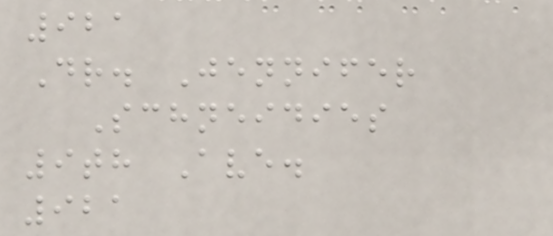921
Dr. Jennifer
Schneidies
9th Ave.
921
